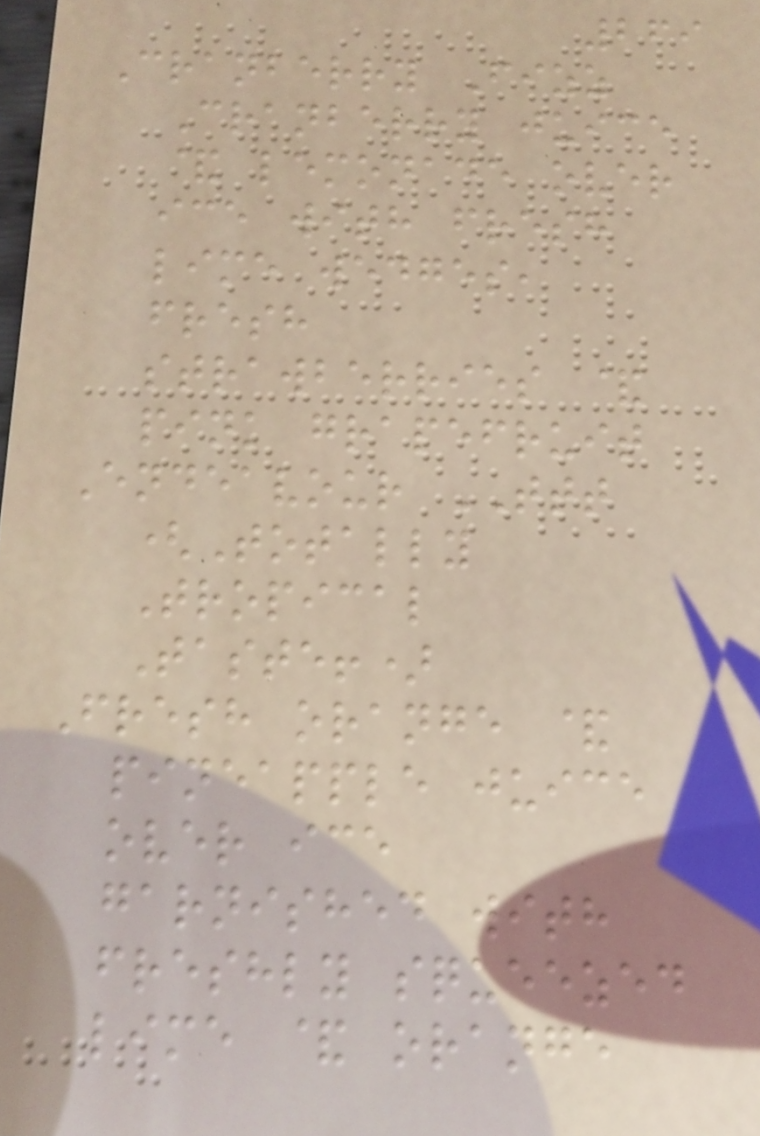269
Cranberry Fizz
Cranberry juice
& lemonade over
ice with fresh
lime wedges,
fresh
strawberries &
pink grapefruit
Endeavour TTT
(Totally
Tropical
Taste!)
Fresh orange &
pineapple juice
over ice
garnished with
freshly squeezed
lime & orange
